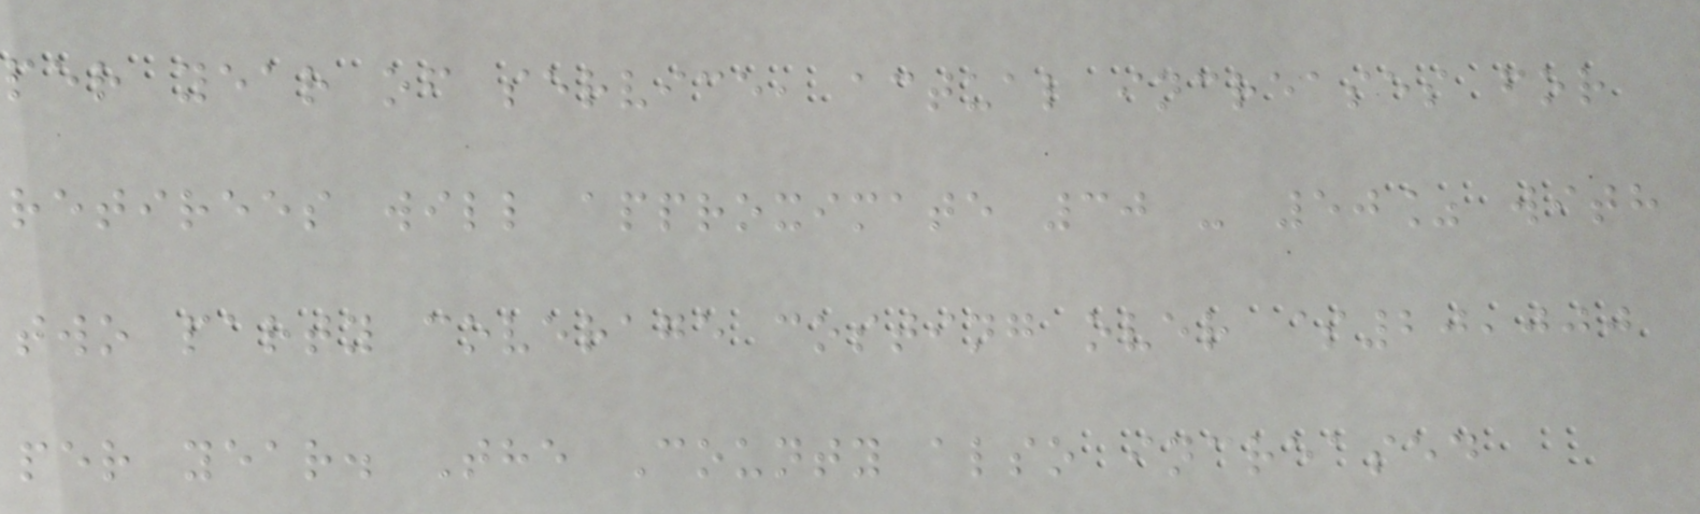per year of service, actual increases for
retirees will approximate 30 - 50% with
two party coverage costing over $20,000
per year. The County also increased
